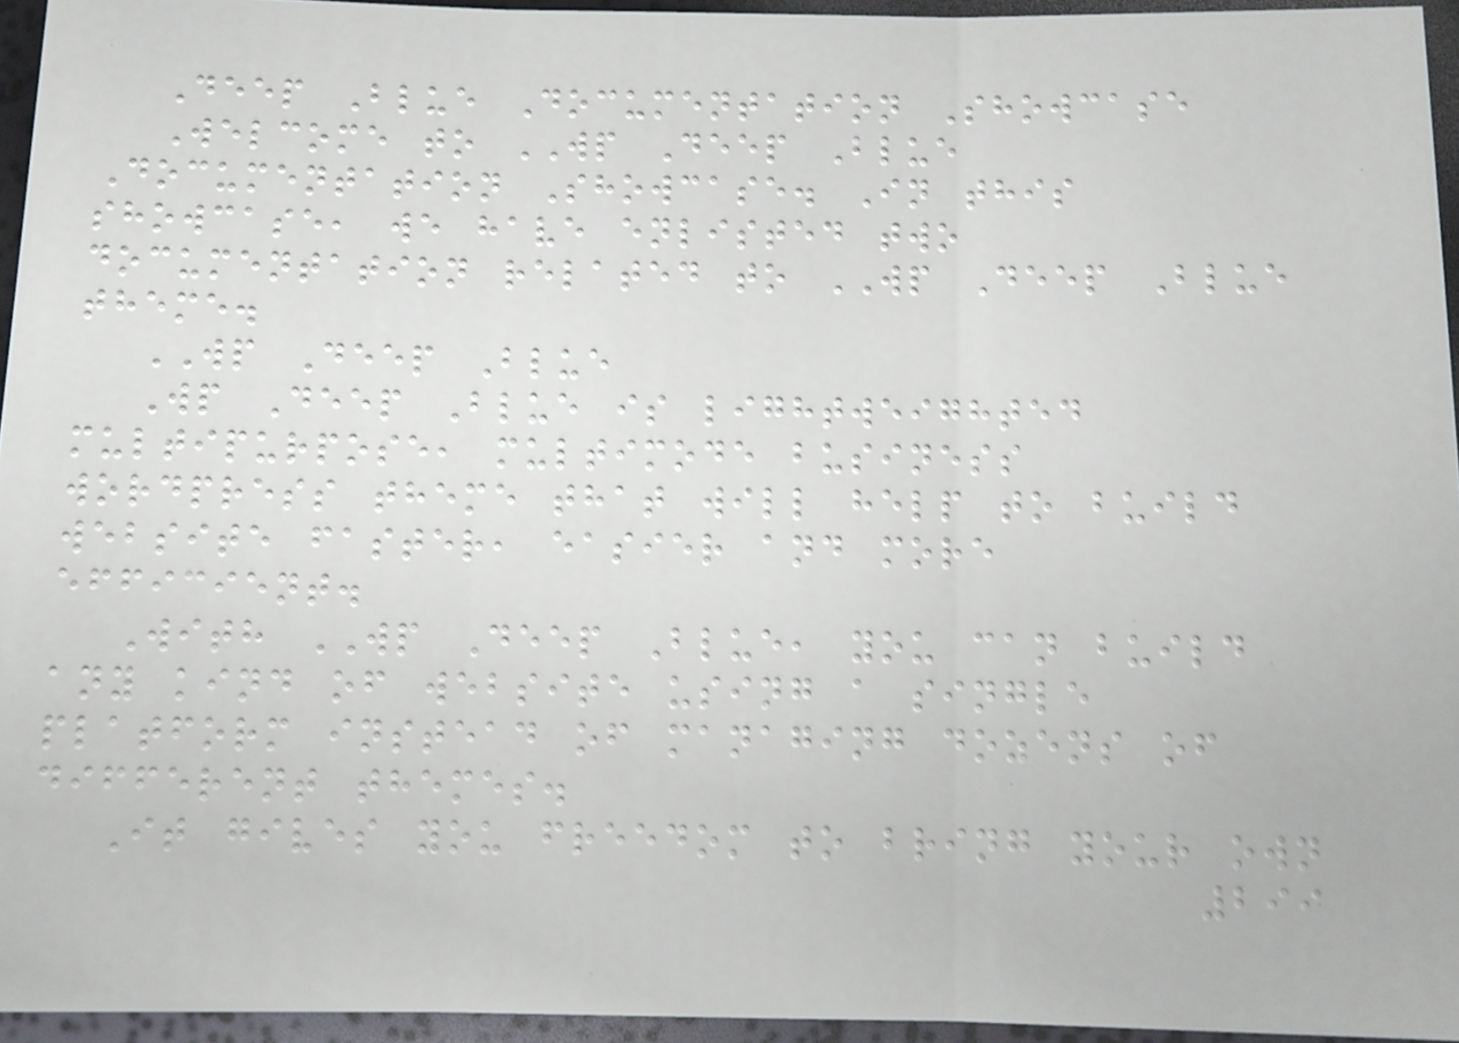Deep Blue Documentation Showcase
Welcome to WP Deep Blue
Documentation Showcase. In this
showcase, we have enlisted two
documentation related to WP Deep Blue
theme.
WP Deep Blue
Wp Deep Blue is lightweighted
multipurpose, multimode business
wordpress theme that will help to build
website faster, easier and more
efficient.
With WP Deep Blue, you can build
any kind of website using a single
platform instead of managing dozens of
different themes.
It gives you freedom to bring your own
299
